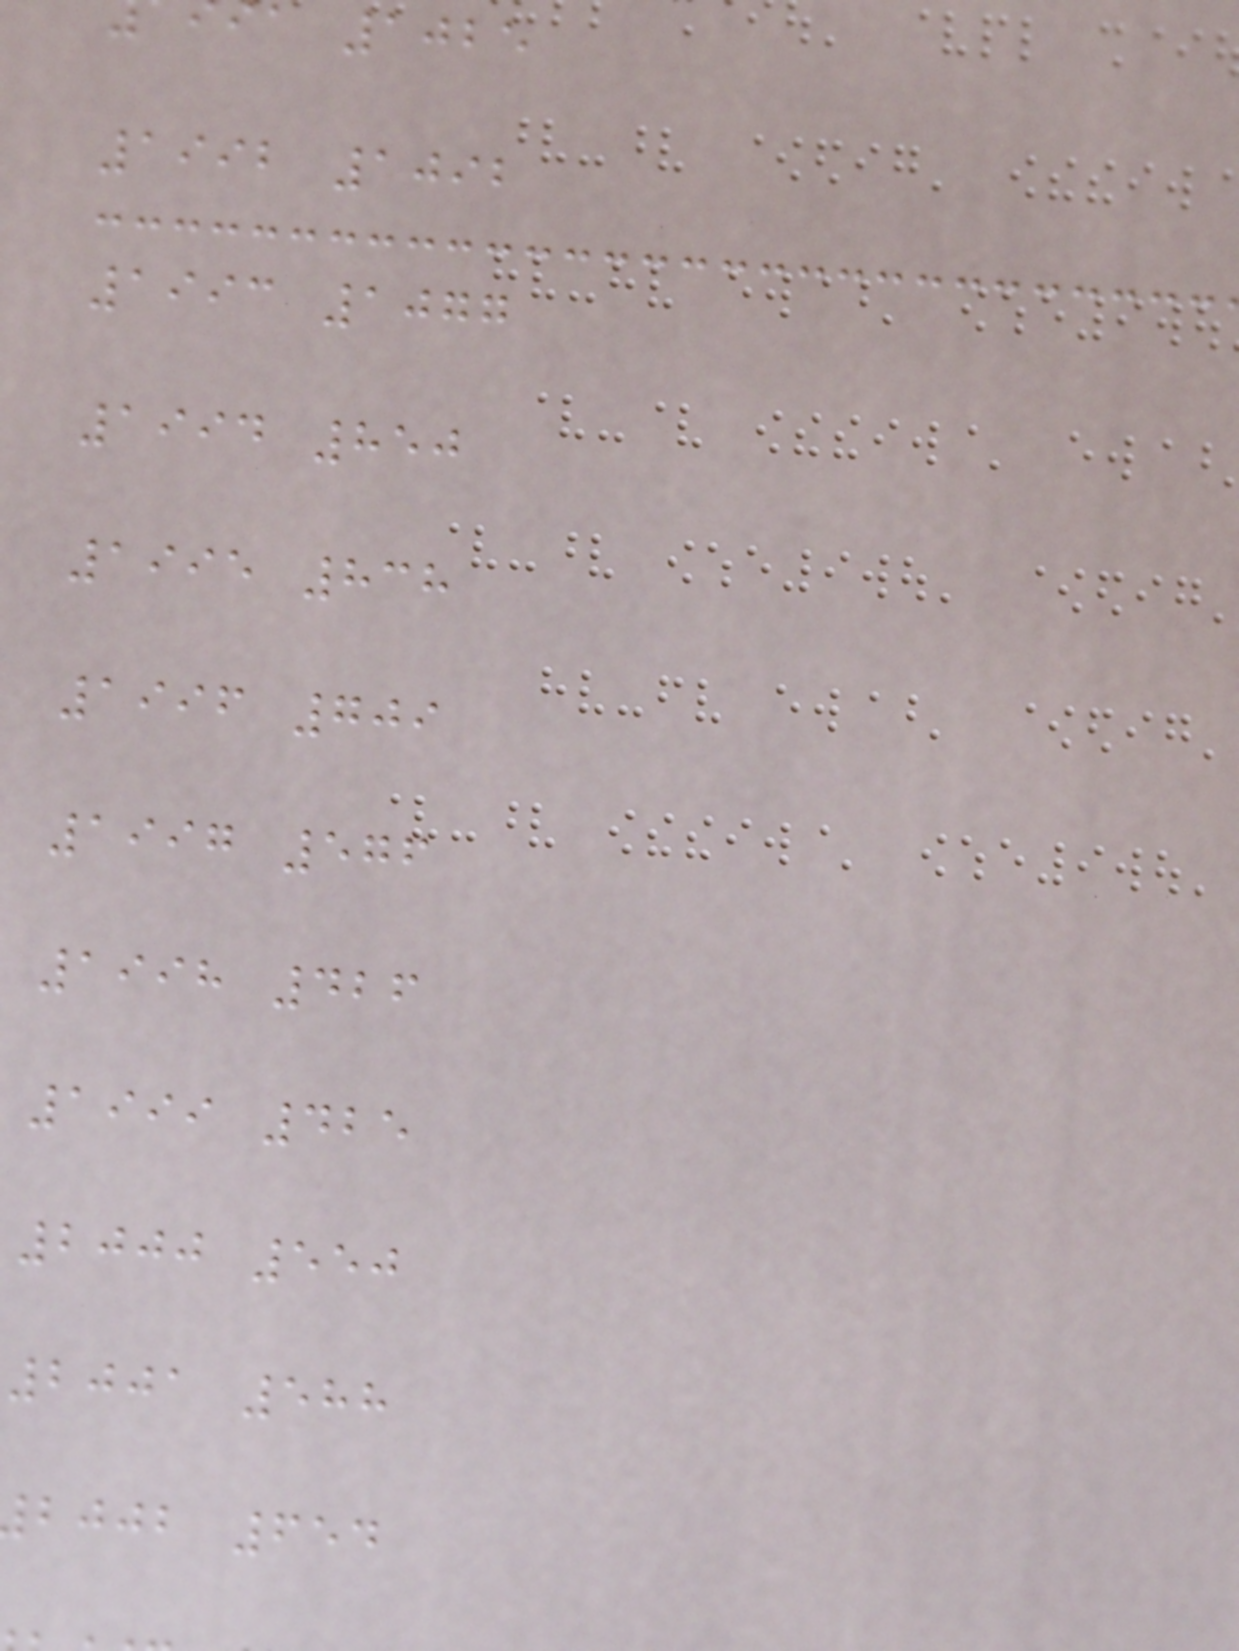a 1025
1992 1092
1993 1077
1994 850
1995 838
1996 709
1997 576
1998 426
1999 425
2000 550
2001 588
bjjb 654
